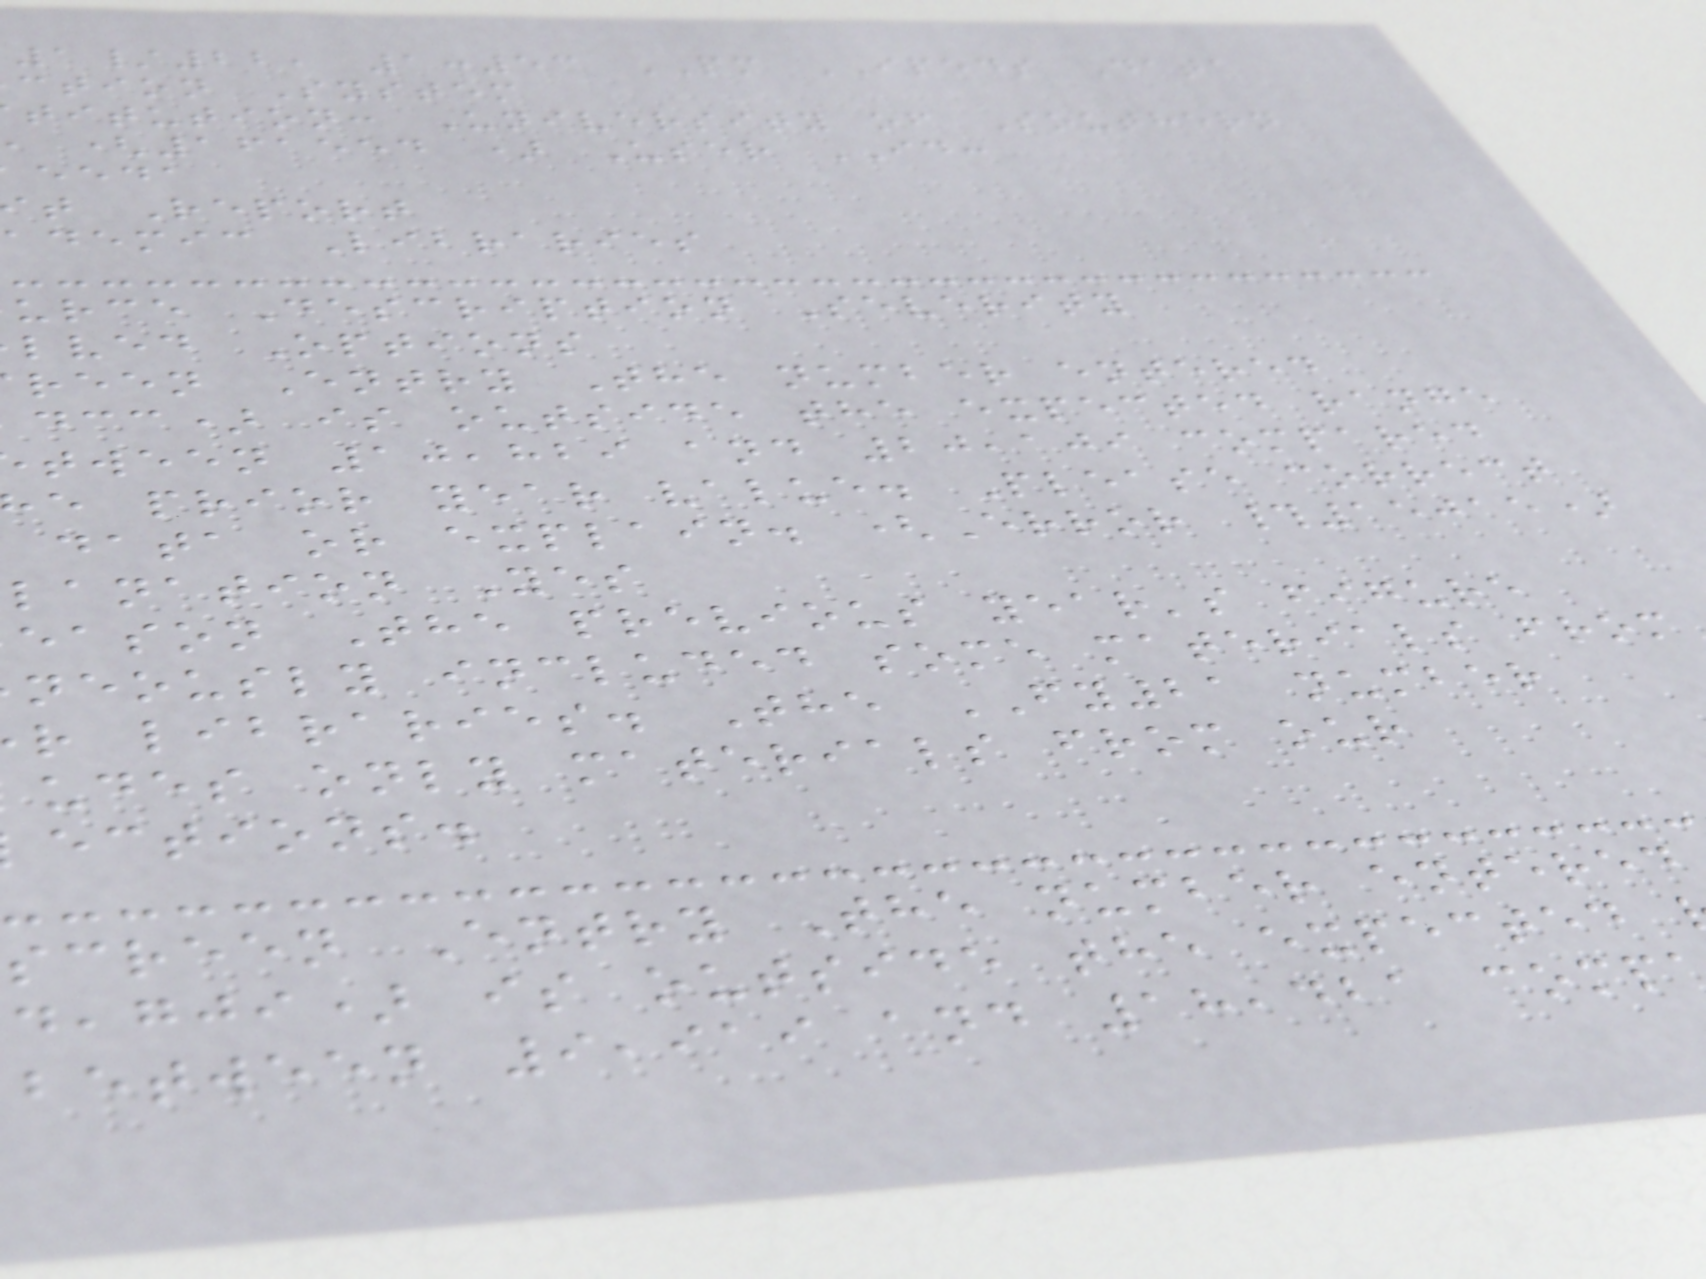1/22, 1:53 PM IPEDS Data
ction System
titution: University of Southern
(161554 ) User ID:
eeda
t Report
ademic Libraries
urce Description Severity
lved Options
reen Entry The number entered
dcc) is outside the expected range
tween 10,829 and 20,109 compared
e prior year value. Please correct
data or explain. (Error #15015)
lanation Yes
eason The previous year's figure
neously included some materials from
r libraries. The FY21 number
udes only materials from our
ections.
screen Entry The number entered
,gji) is outside the expected
between 9,919 and 18,421 comp
